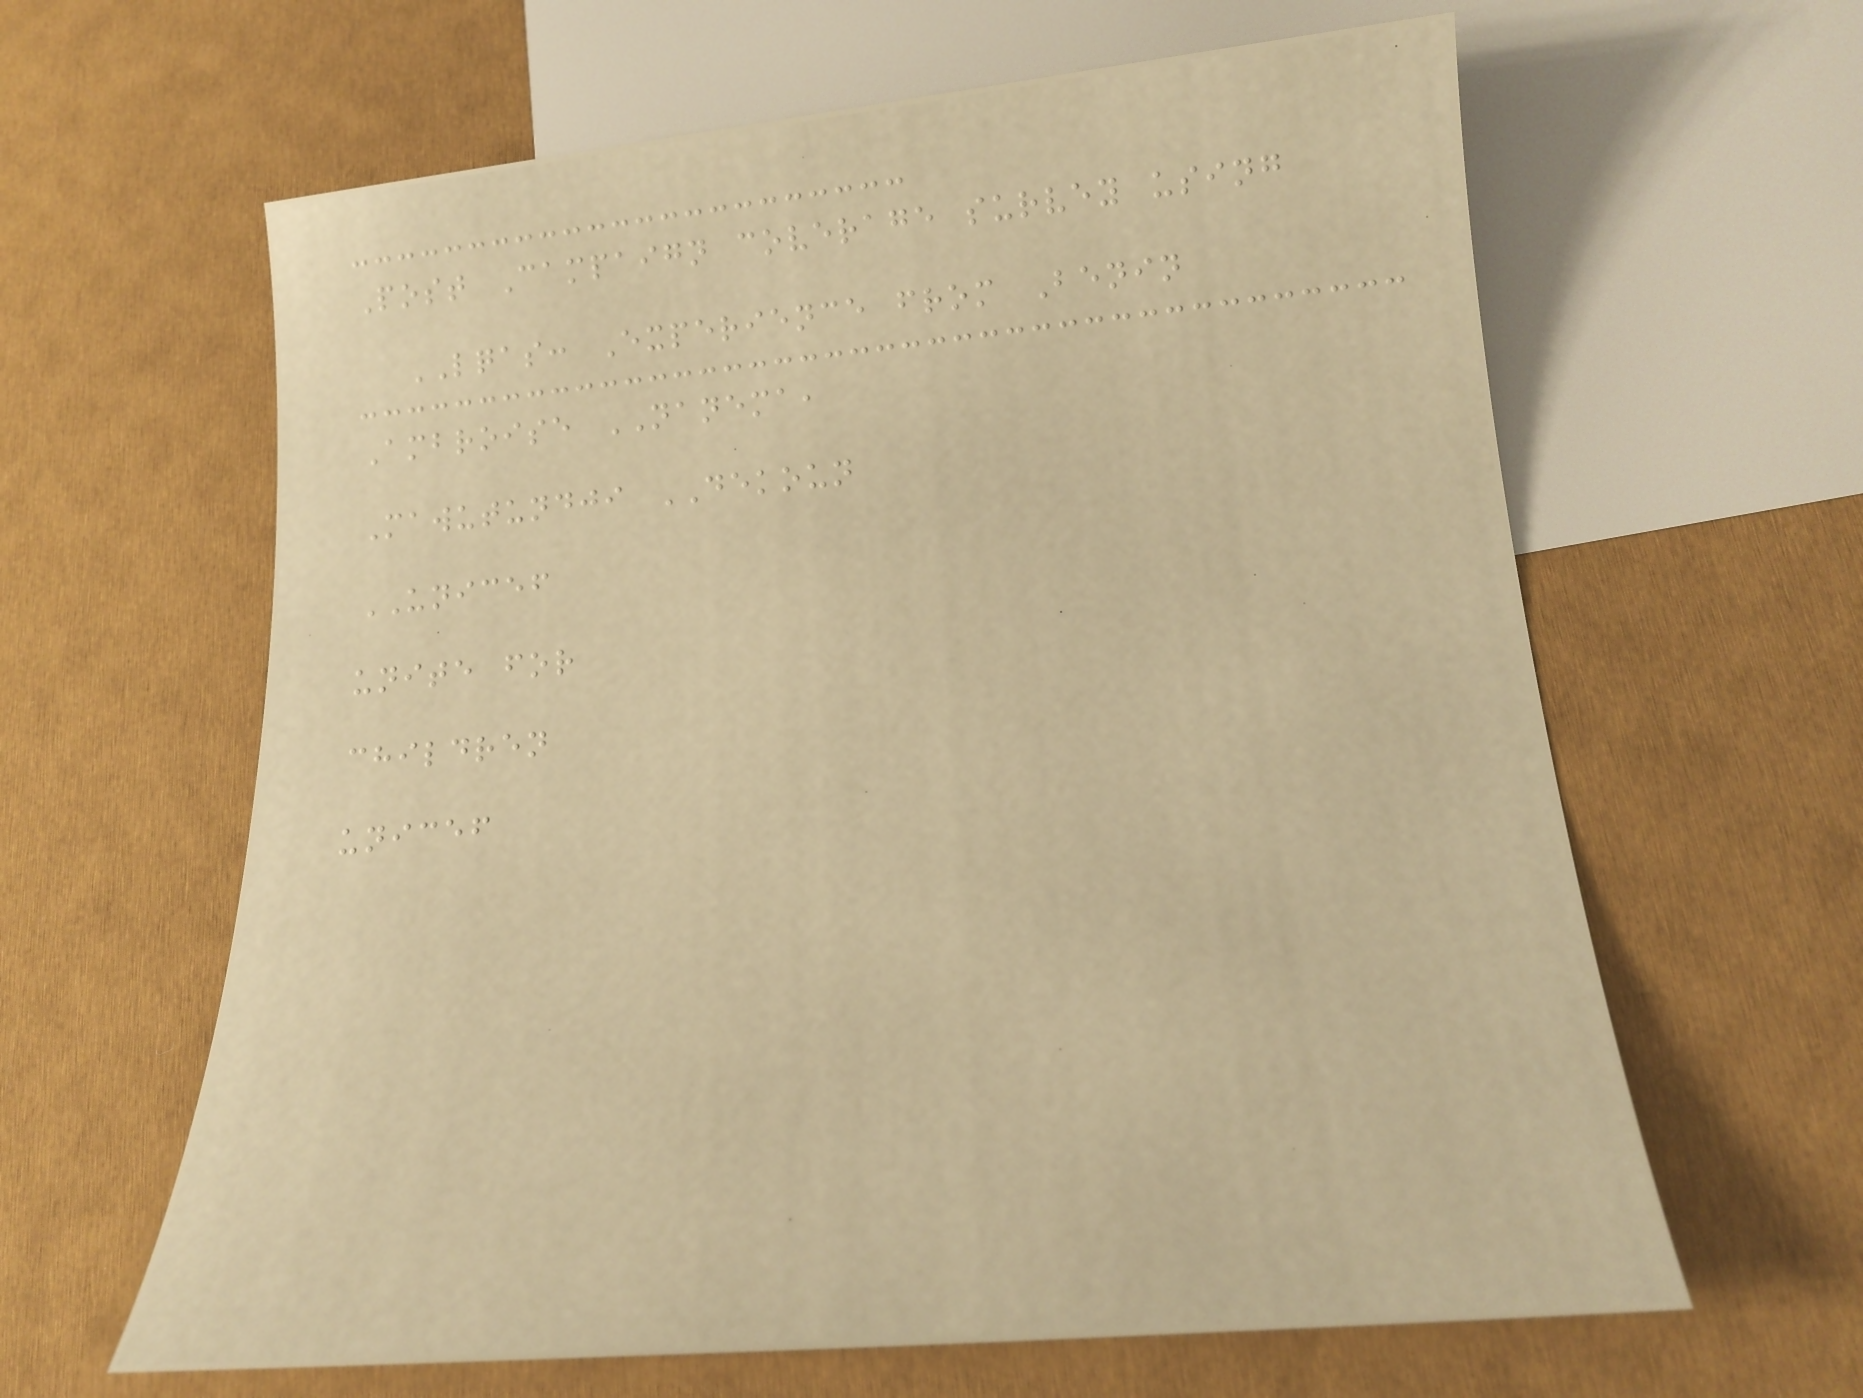Post Campaign coverage survey using
LQAS: Experience from Benin
Ambroise NANEMA,
Mawutundji DEKOUN
UNICEF
unite for
children
unicef
